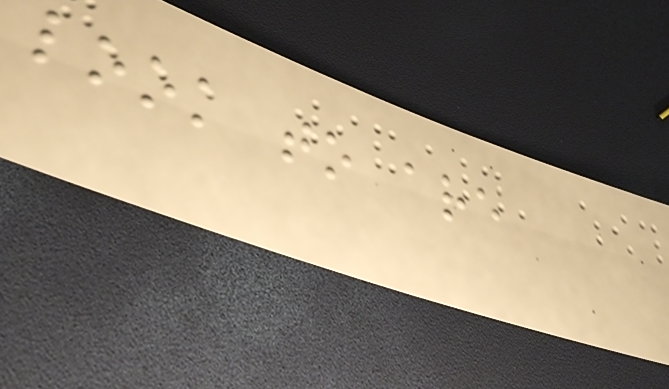look to are
